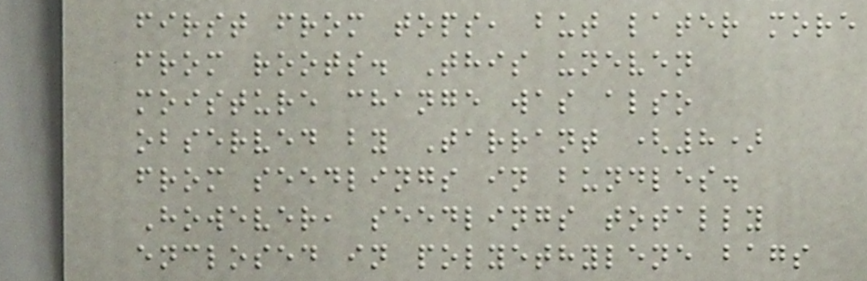first from tops, but later more
from roots. This uneven
moisture change was also
observed by Tarrant (8)
from seedlings in bundles.
However, seedlings totally
enclosed in polyethylene bags
